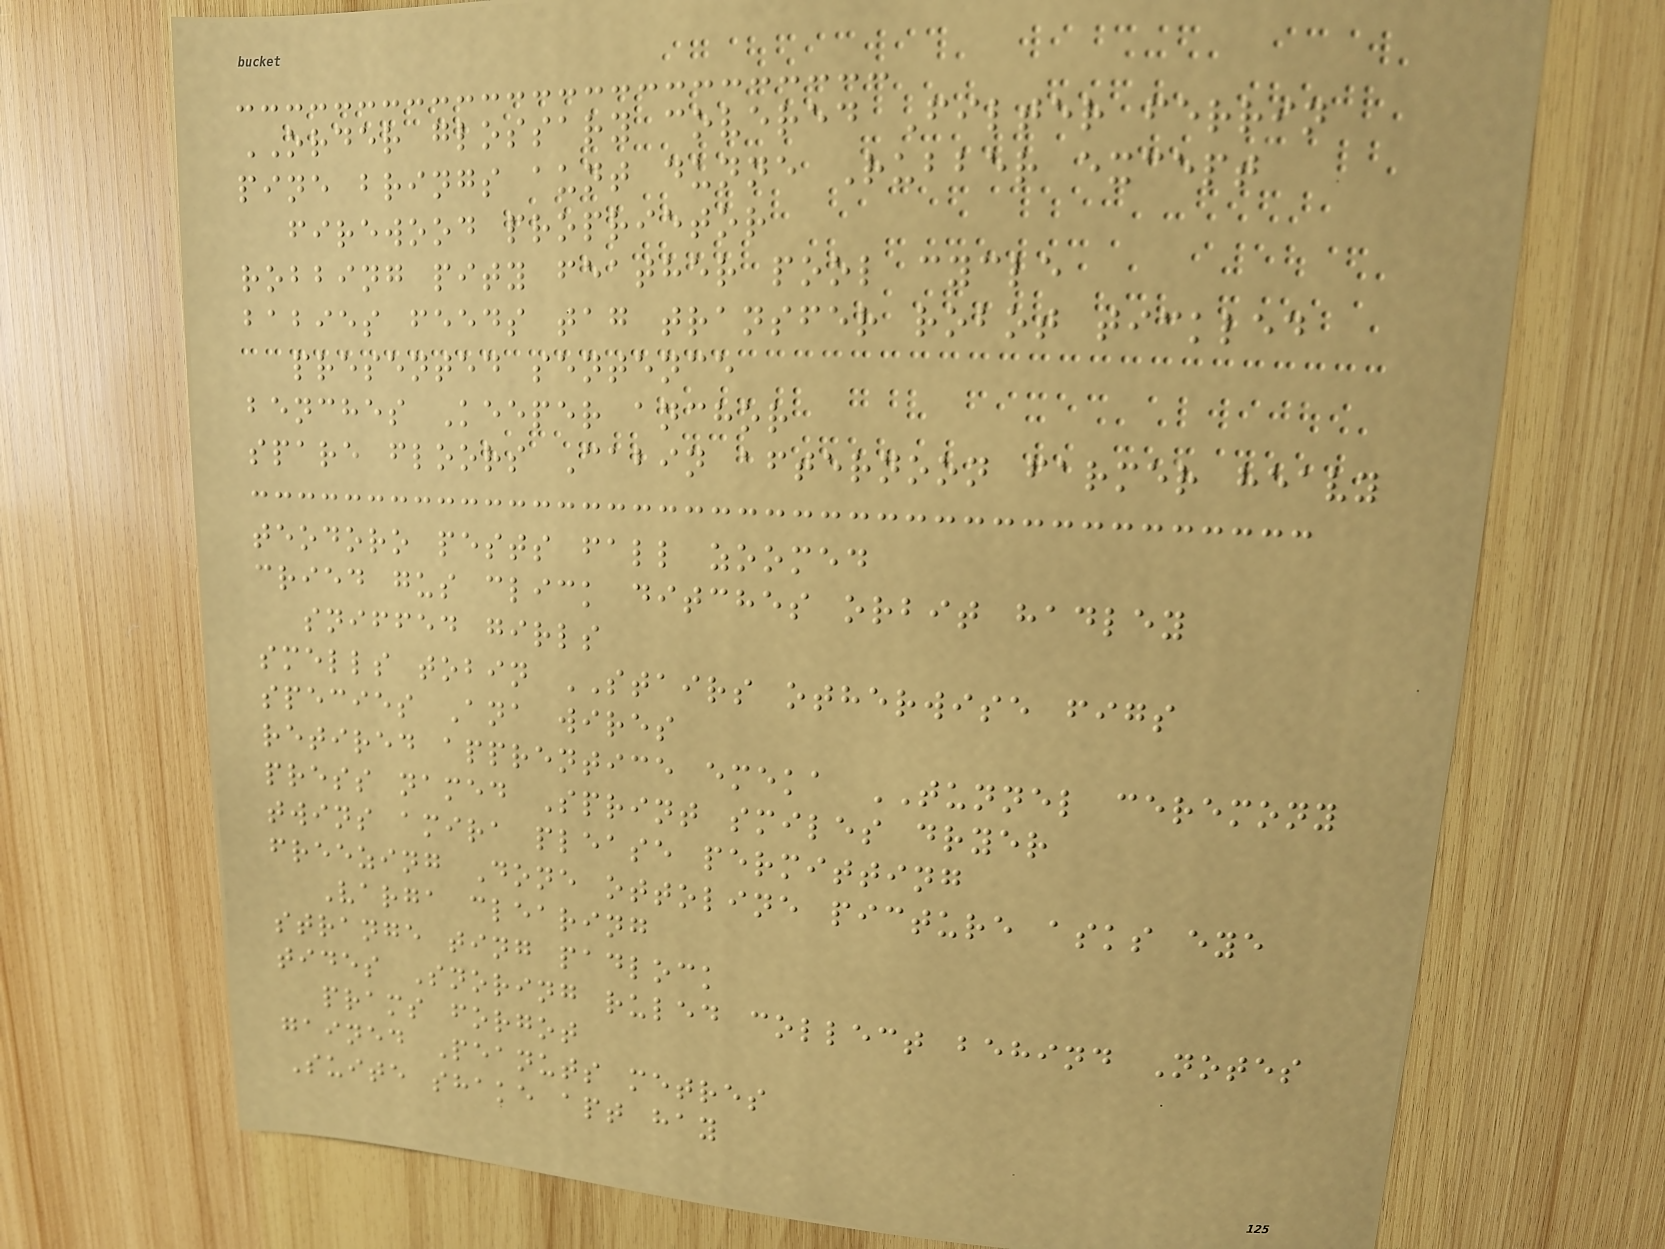ORDER glossary covered Filter ferrin
pine brings aunt dunne Rubber except
firewood proprietor
robbing pity feather pool cycle
babies feeds tag transfer robot tickled
presented sentence
benches Keeper anchor
spare floors Cabin afternoon farmer heavy
teodoro pests fall zoomed
cried gus click ditches orbit hadley
sniffed girls
smells tobin STAIRS otherwise figs
species Ana wires
retired apprentice emeka TUNNEL ceremony
press named Sprint smiles dryer
twins amira please permitting
freezing Done ottoline picture asks eye
Varga clearing
strange ting padlock
tides Snoring ruled collect behind Notes
prams forgot
gained Peanuts metres
Suite shake apt hay
